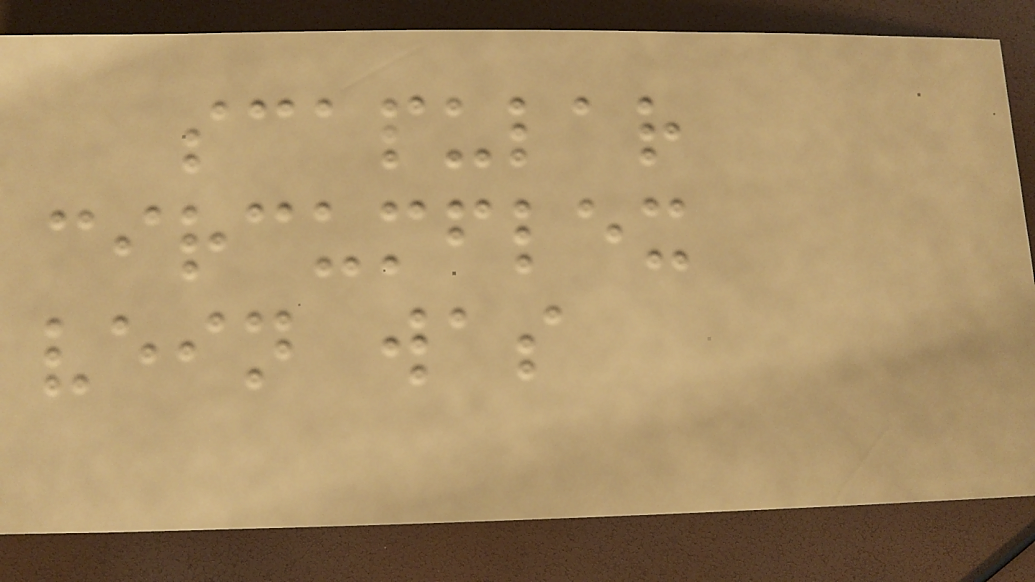scapular
circumflex
vein was
